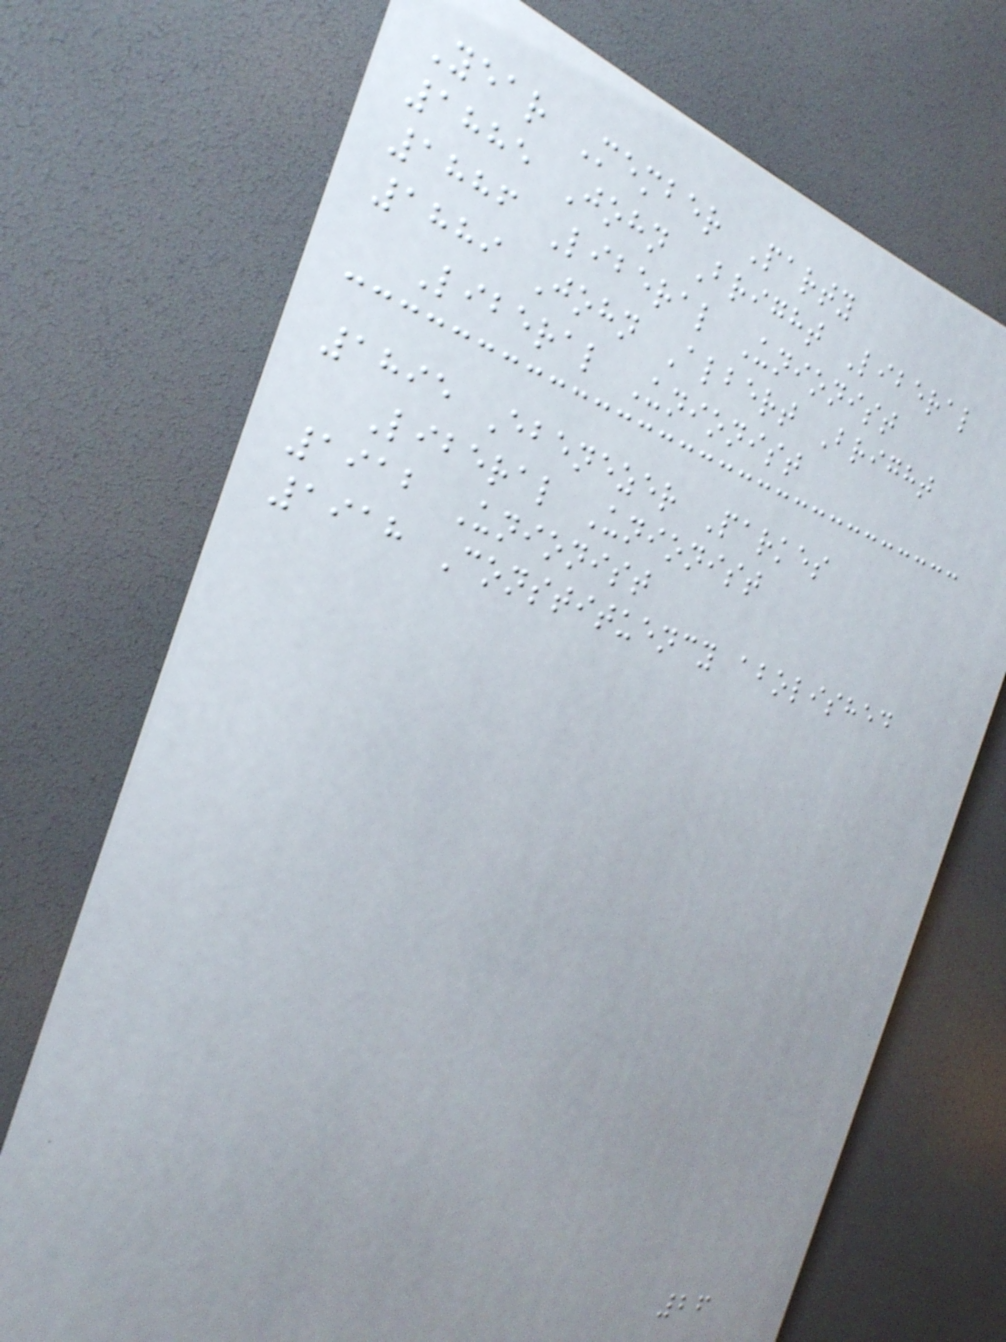Year Member Party
1885 John Bright Liberal
1886 Liberal Unionist
1889 John Albert Bright
Liberal Unionist
1895 Ebenezer Parkes
Liberal Unionist
1912 Unionist
1918 Constituency abolished
26
